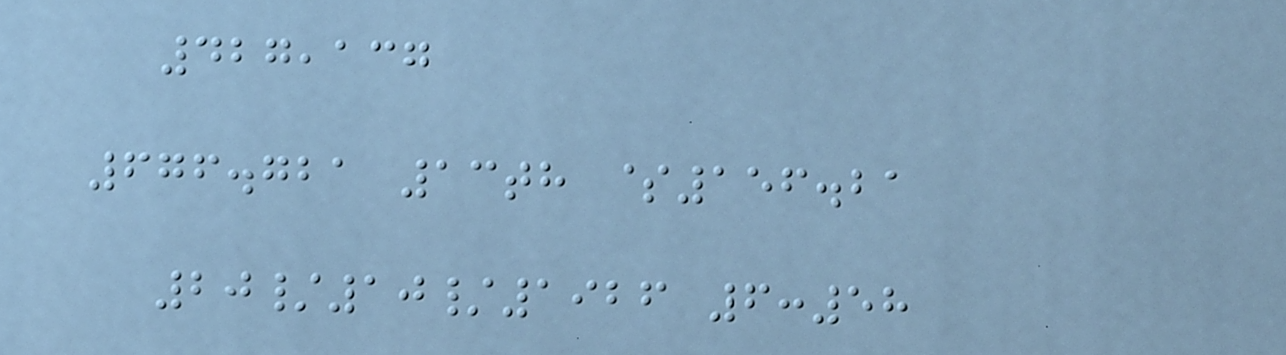427,137
676.721 13th $156.21
20/10/1926 6:58
